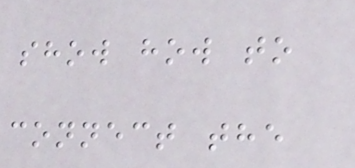show how to
connect the
